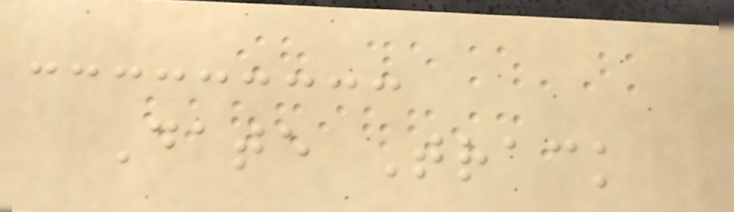Date Track
